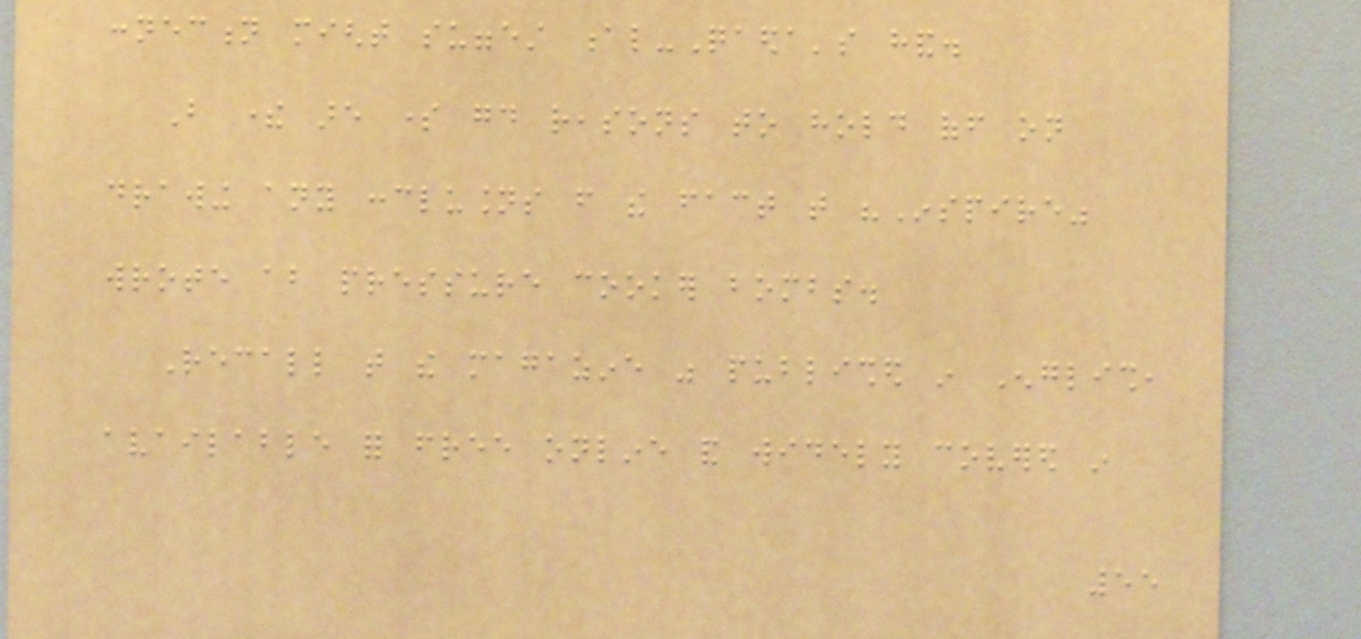connection might suggest al-Qaeda's hand.
But there are some good reasons to hold off on
drawing any conclusions from the fact that "Inspire"
wrote about pressure cooker bombs.
Recall that the magazine was published in English,
available for free online and widely covered in
55
